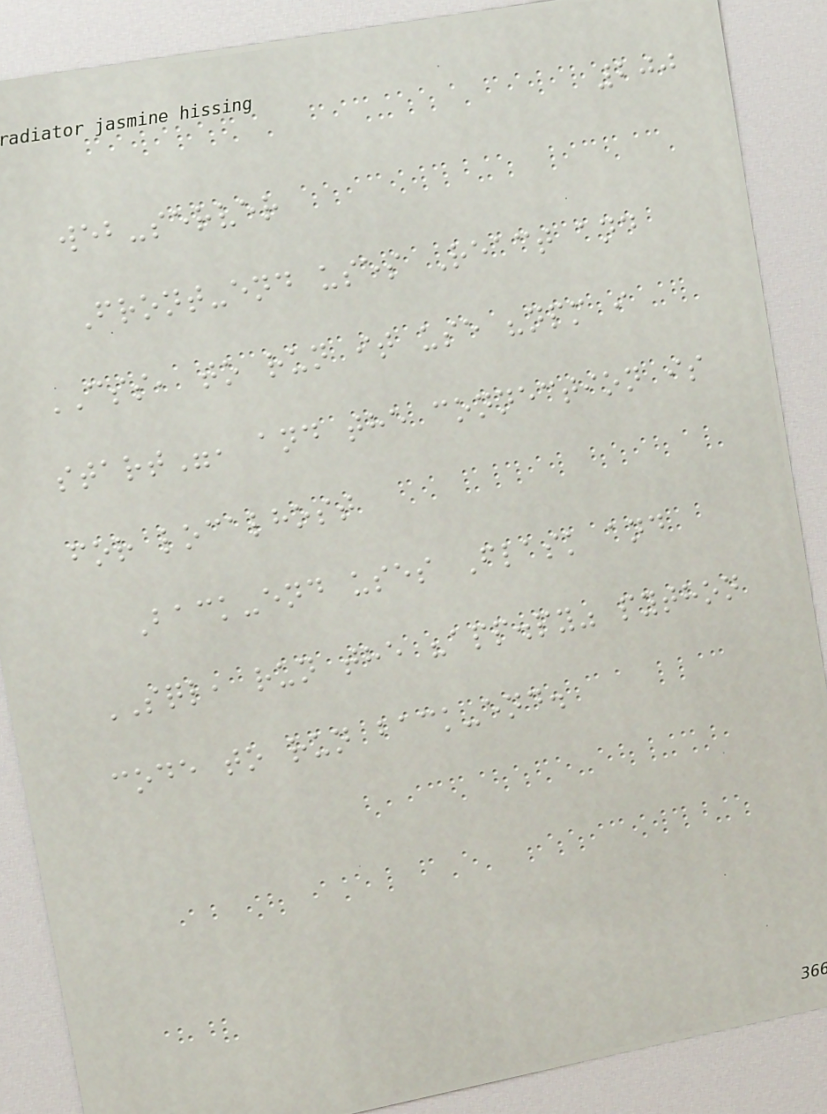200
web-server
Front-end uses React and
CSS, to run it use "npm i
start", and the connection is
for localhost
Back-end uses Flask and
SQL, run the "app.py" python
code to run back-end.
